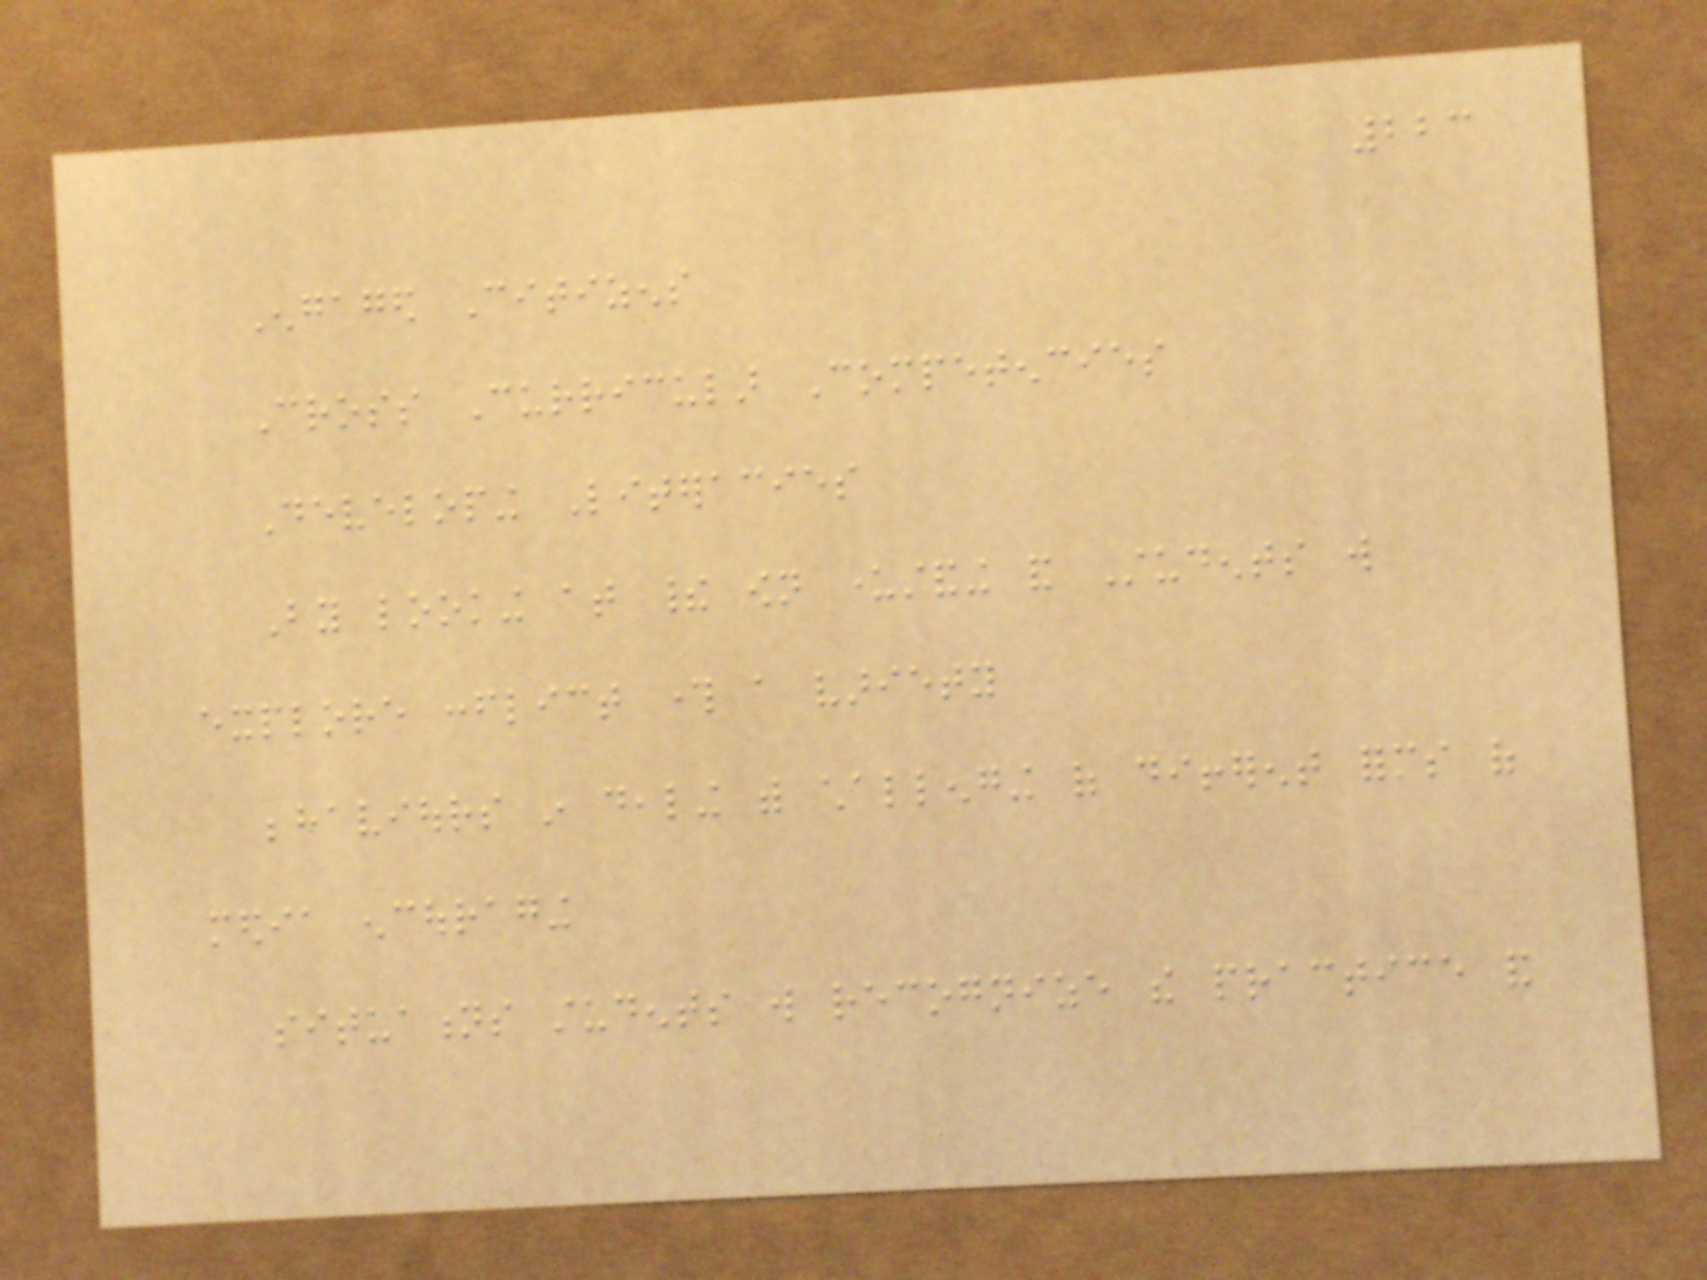223
Engaged Citizens
Cross Curricular Competencies
Developing Literacies
By looking at their own understanding and Students will
explore conflict through a variety
behaviours in dealing with challenging of different forms of
media encouraging
situations students will recognize the practice and
